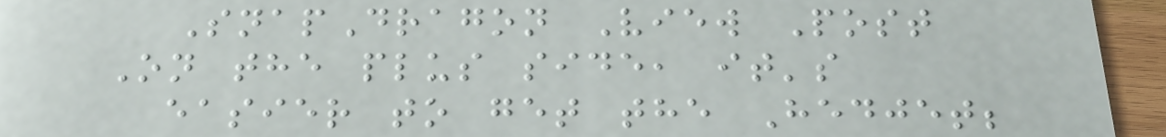SnapDragon View Post
On the plus side, it's
easier to get the Hedjet;
